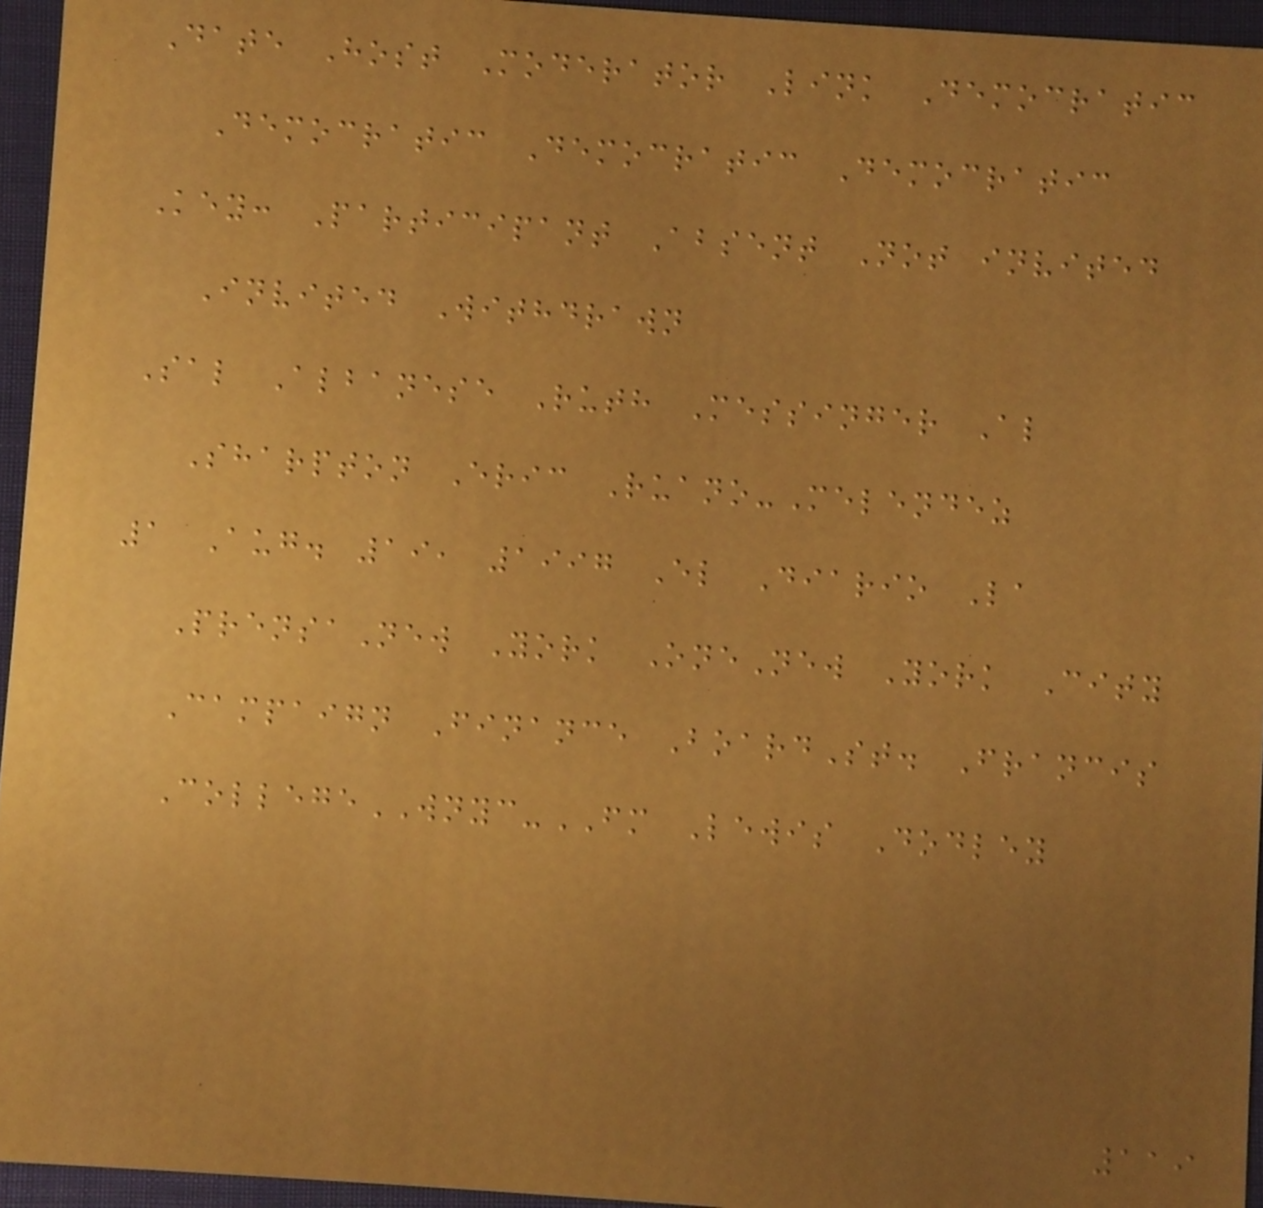Date Host Moderator Link Democratic
Democratic Democratic Democratic
Key: Participant Absent Not invited
Invited Withdrawn
Sal Albanese Ruth Messinger Al
Sharpton Eric Ruano-Melendez
1 Aug. 19, 1997 El Diario La
PrensaNew York OneNew York City
Campaign Finance BoardSt. Francis
CollegeWNYC-FM Lewis Dodley
119
